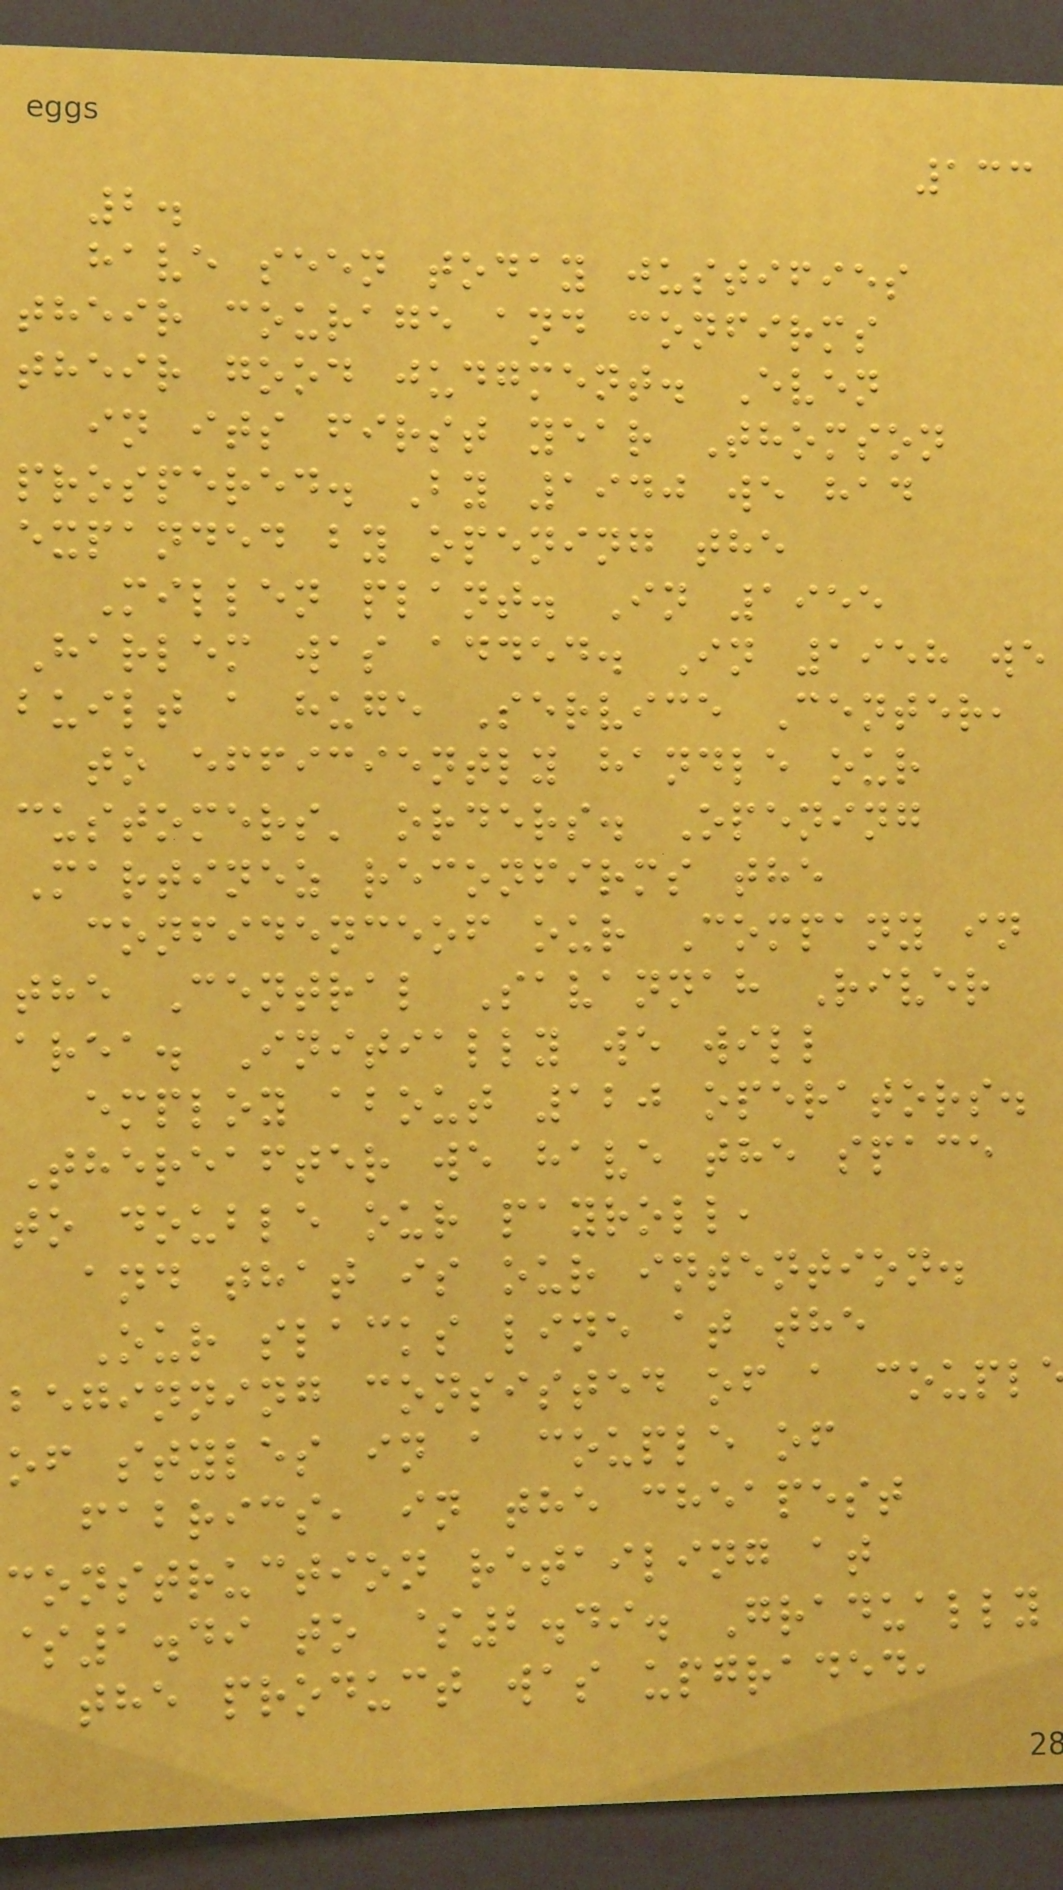133
2.
have seen today justifies
their courage and confirms
their good judgment. Even
in its first year Thomson
prospered. By 1940 we had
expanded by opening the
Millen plant. In 1955
Harlem was added. In 1958 we
built a huge Service Center,
to efficiently handle our
customers' orders. Opening
Martinez reconfirms the
confidenceof our Company in
the Central Savannah River
area. Initially we will
employ about 120 operators.
Thereafter we have the space
to double our payroll,
and that is our intention.
Our slacks line at the
beginning consisted of a coupl
of styles in a couple of
fabrics, in the cheapest
construction retailing at
$1.49 to $2.49. Gradually
the product was upgraded,
